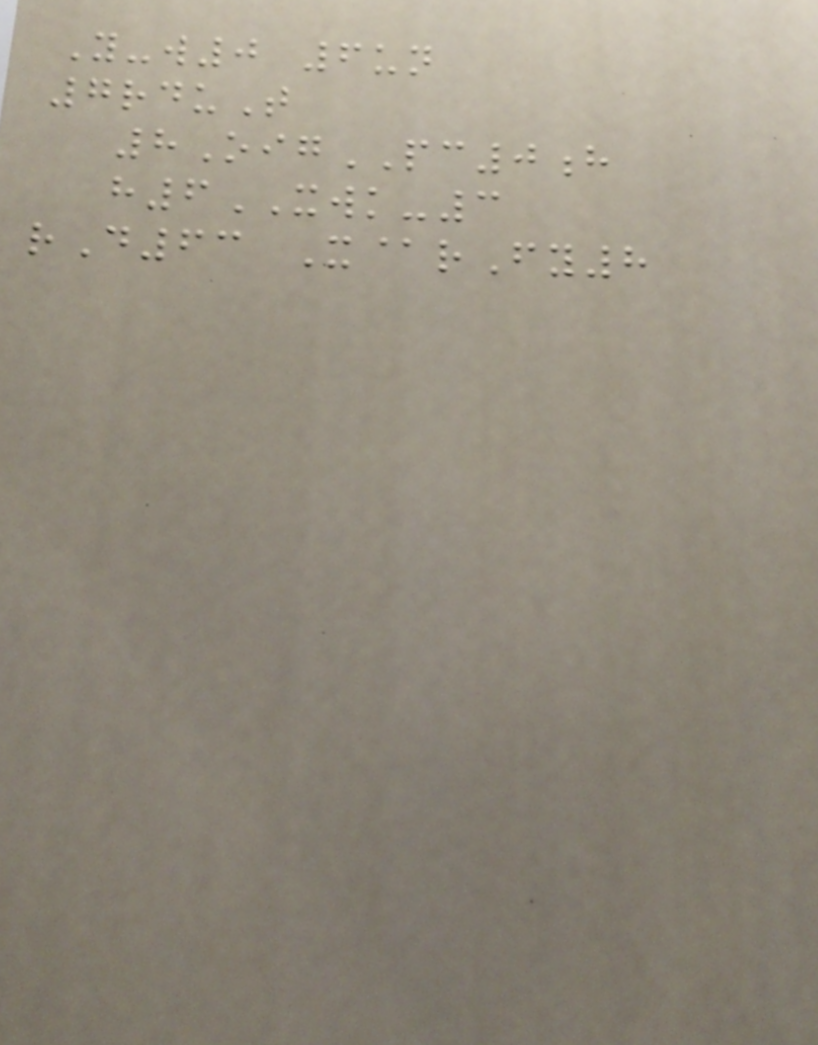Y-w0 6un
7rduT
8OigPC0h
h6XWK-3
rD63 X@rFy8
